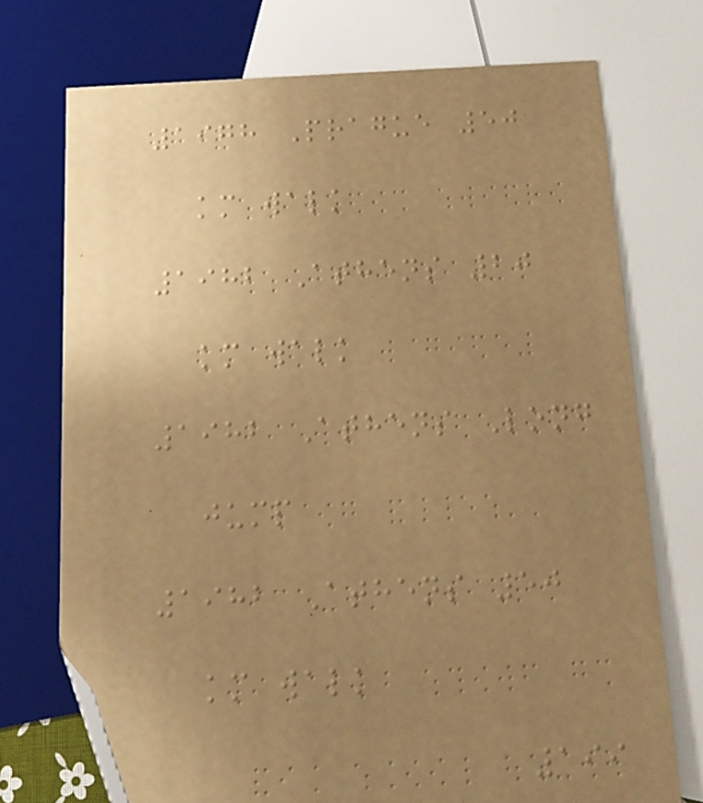1978 Prague 50
km walk
1982 Athens 20
km walk
1982 Athens Long
jump
1982 Athens 50
km walk
199
